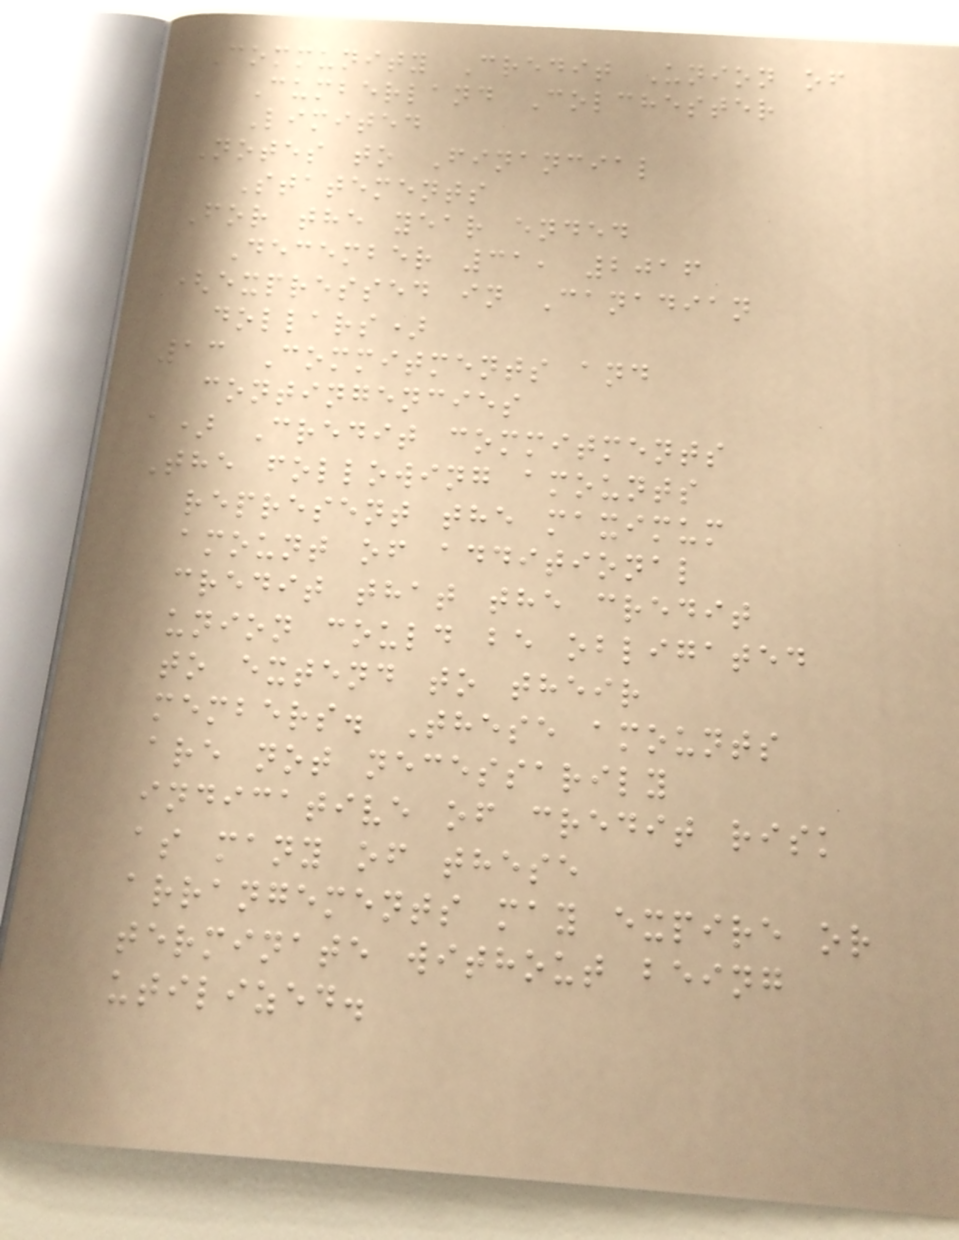Community Credit Union of
Cumberland Colchester
Limited
Notes to Financial
Statements
For the year ended
December 31, 2016
(expressed in Canadian
dollars)
13 Commitments and
contingencies
a) Credit commitments
The following amounts
represent the maximum
amount of additional
credit that the credit
union could be obligated
to extend to their
members. These amounts
are not necessarily
indicative of credit risk
as many of these
arrangements may expire or
terminate without being
utilized.
